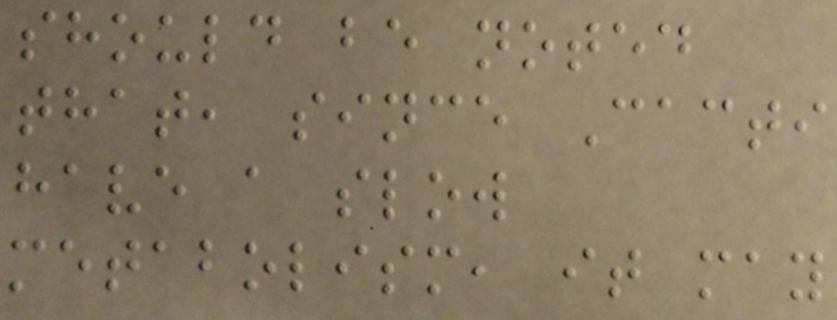should be noted
that, since Cacti
have a slow
metabolism, it may
